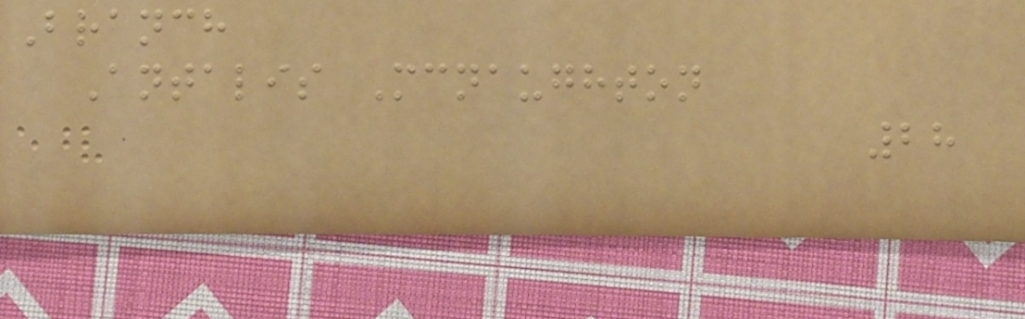Branch
Antalis Mcnaughton
28
